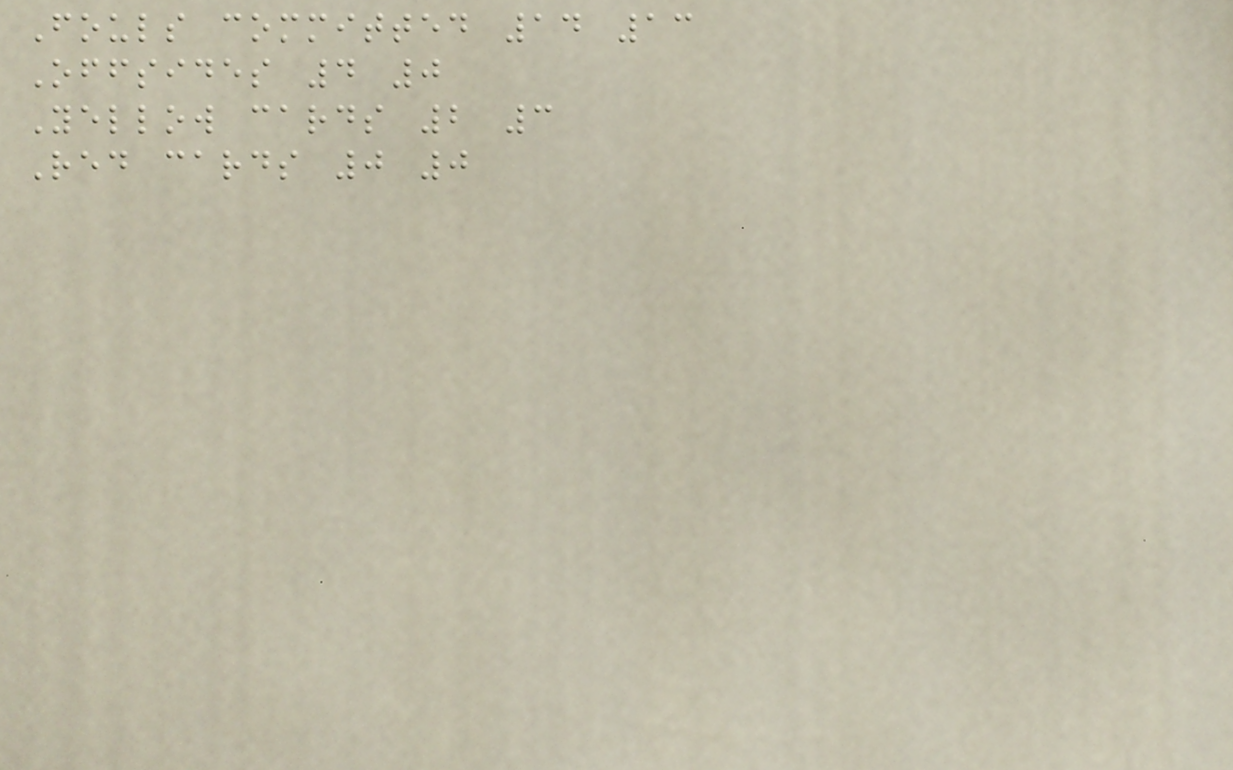Fouls committed 14 13
Offsides 4 0
Yellow cards 2 3
Red cards 0 0
